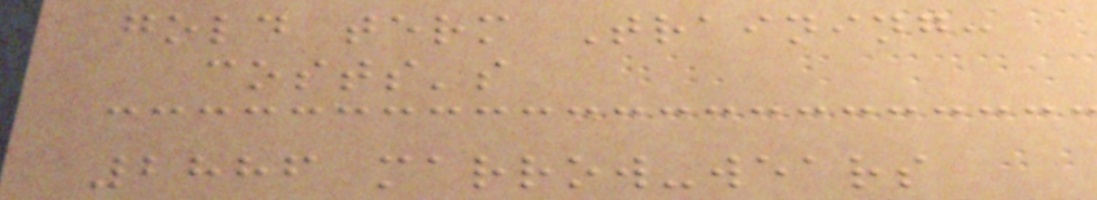gold term Training:
costs's
2886 marrow-wears
